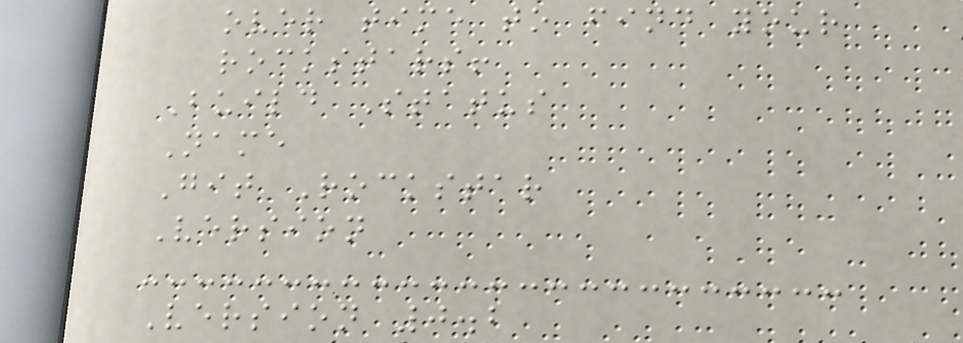over time to find your
rockstars!
Build Status
Name
Git Rockstar
Version
Version 0.2
